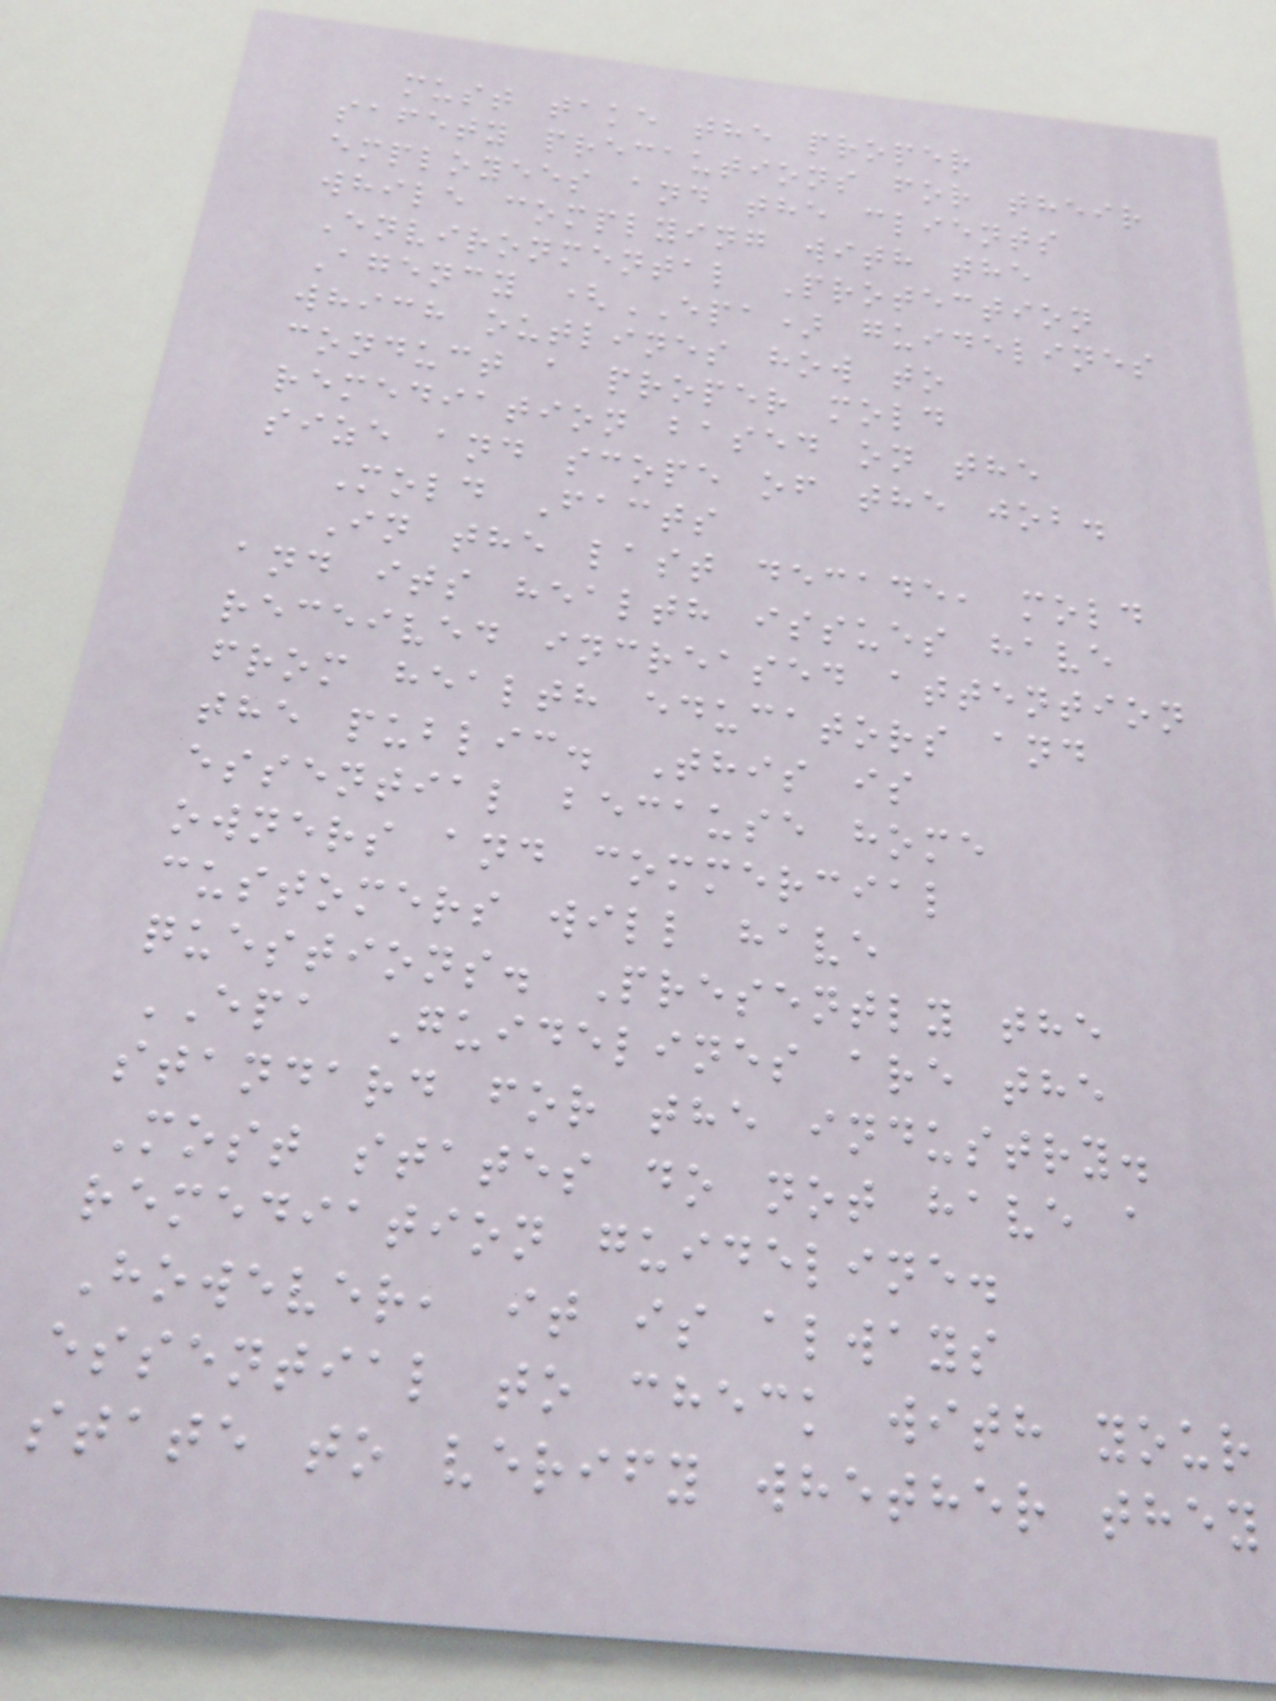must take the proper
safety precautions for their
employees and the clients
while complying with the
Environmental Protection
Agency (EPA) guidelines
which outlines how to
conduct a proper mold
remediation based on the
size and scope of the job.
Mold Facts
In the last decade, mold
and its health issues have
received increased attention
from health educators and
the public. This is
essential because home
owners and commercial
customers will have
questions. Presently the
EPA Guidelines are the
standard for the industry.
Most states do not have a
remediation guideline.
However, it is always
essential to check with your
state to verify whether they
